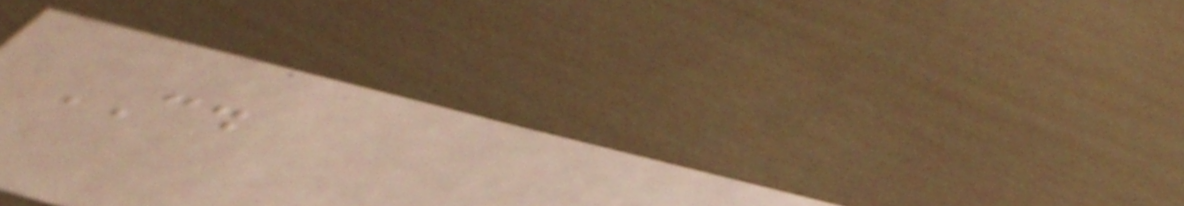CD
